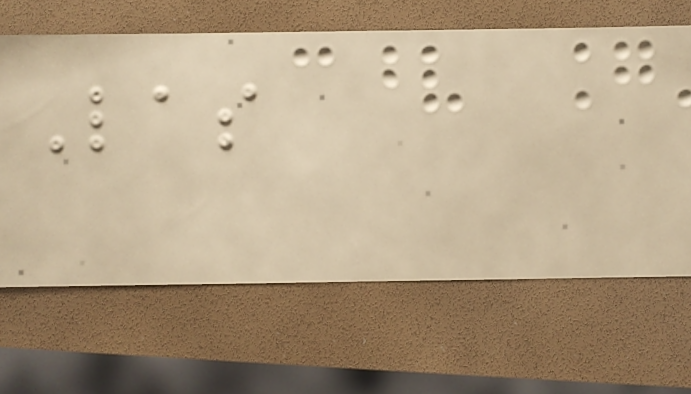Las
